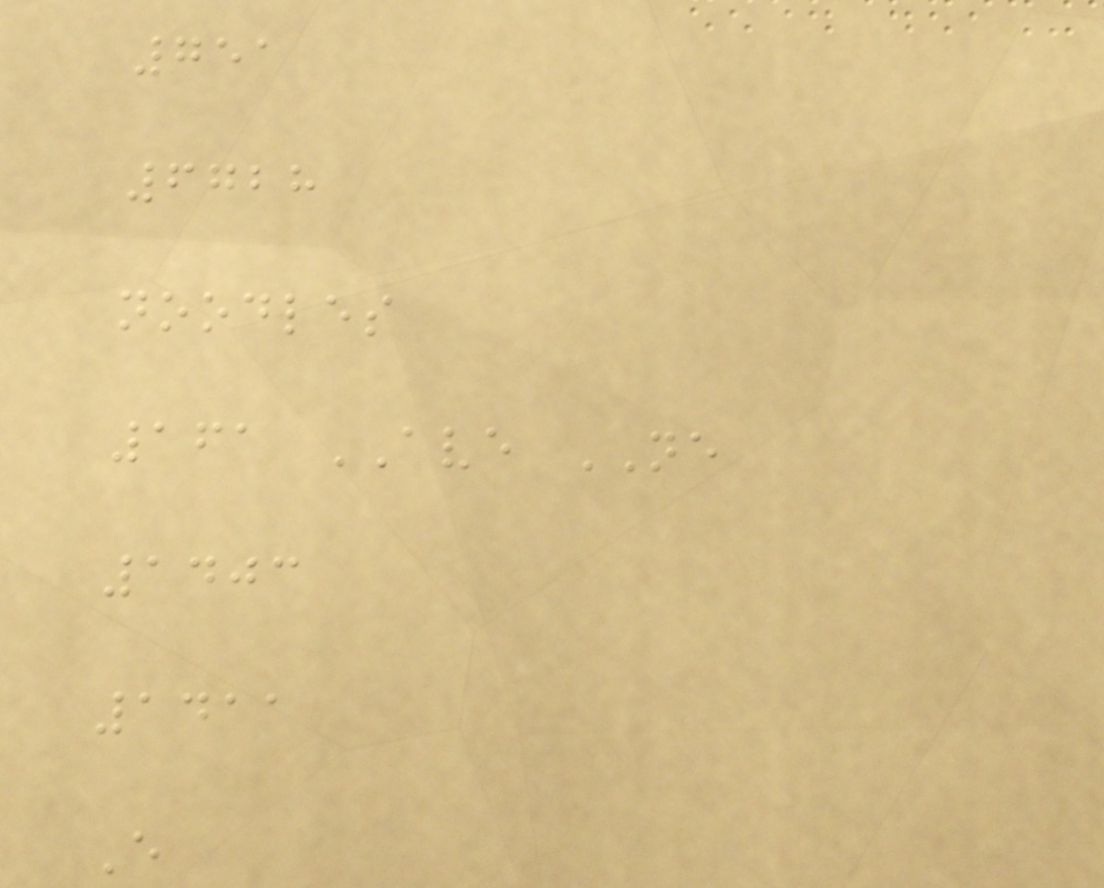751
6728
noodles
161 AVE NE
1403
1411
E
